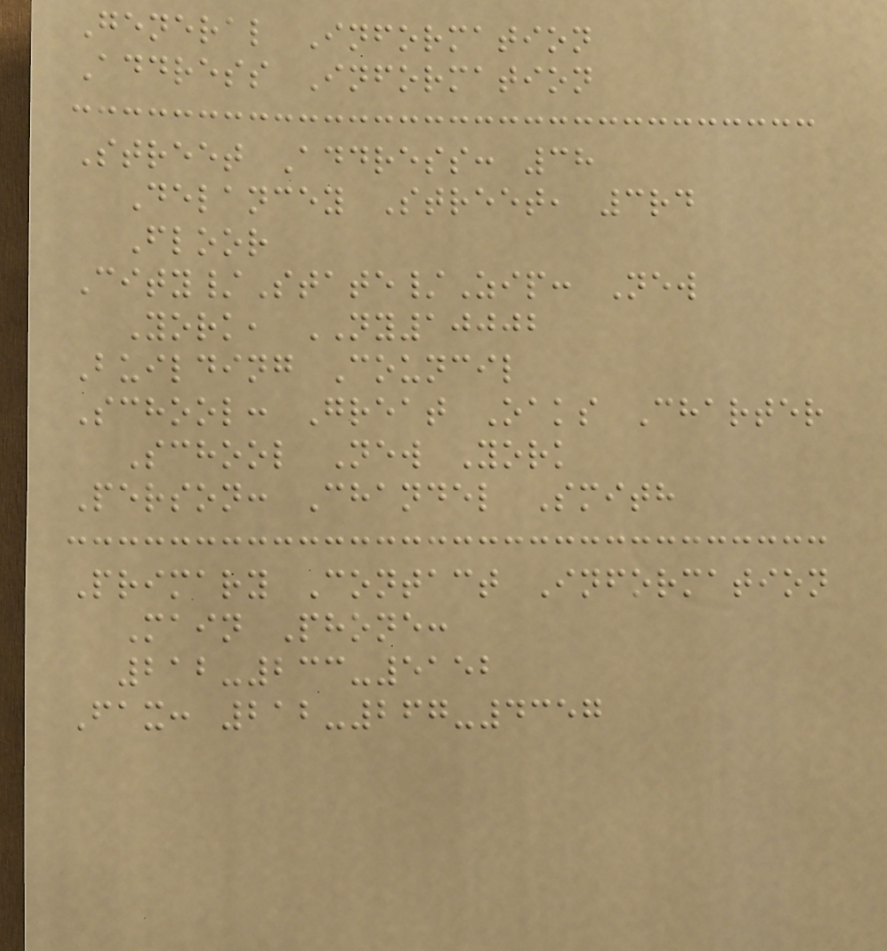General Information
Address Information
Street Address: 38
Delancey Street, 3rd
Floor
City/State/Zip: New
York, NY10002
Building Council
School: Great Oaks Charter
School New York
Person: Chandel Smith
Primary Contact Information
Main Phone:
212-233-5152
Fax: 212-267-4357
